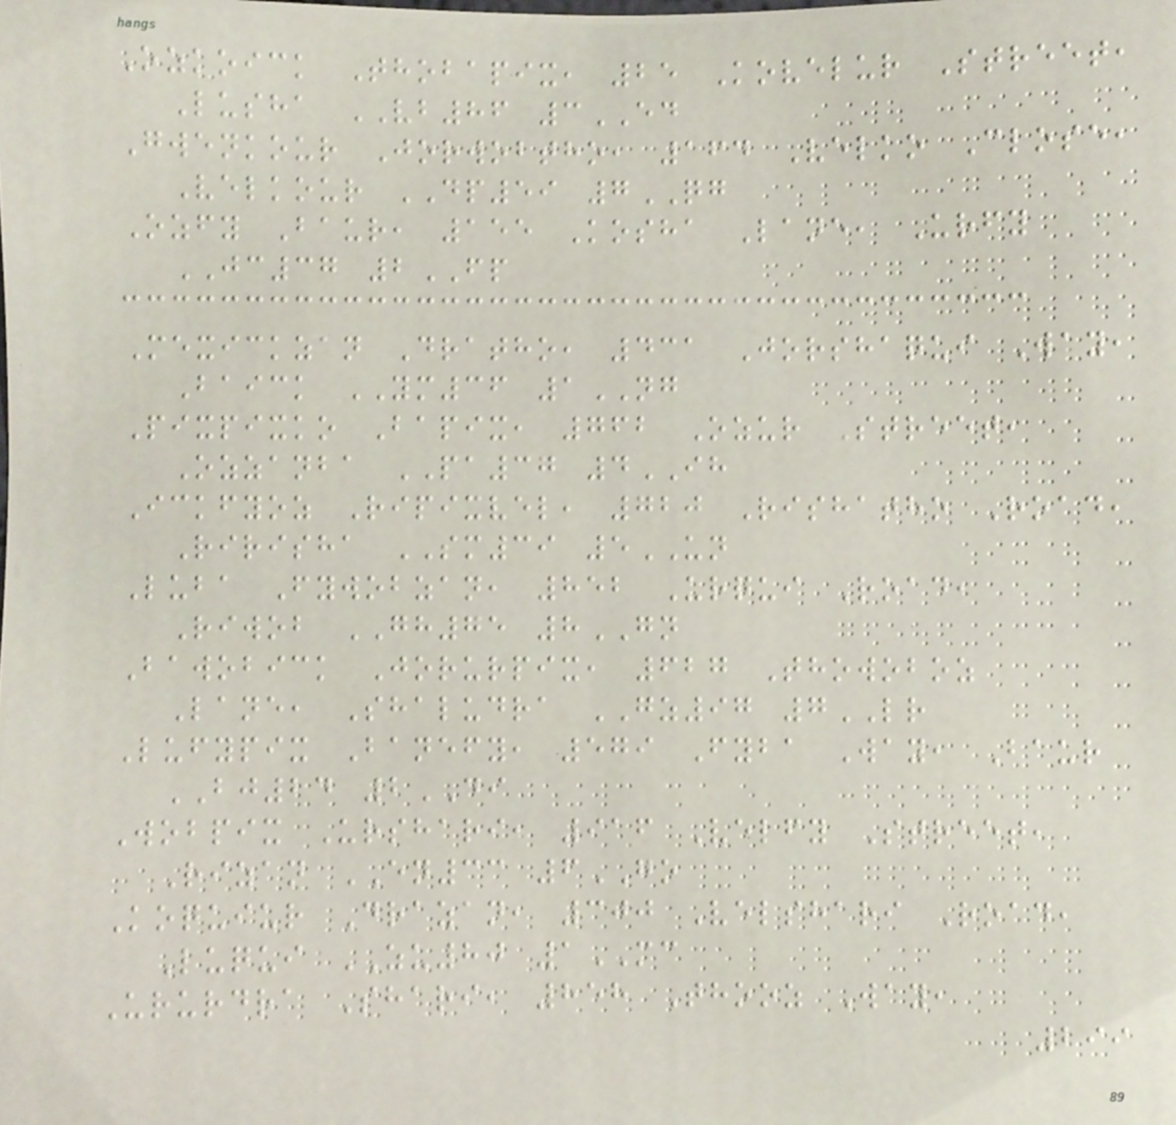Ozkoick Thobapix, 25 Kovelur Street,
Lusha VB86 3ED
Gwenkour Jorwobtho, 164 Velko Close,
Velkour DP59 7QG
Ozfy Baur, 155 Kosha Lane, Urfy
JC37 2FP
Mexickzan Dratho, 431 Jorshaqui Way,
Baick YM36 1NG
Pixpixko Bapix, 762 Ozur Street,
Ozzanba PA37 4IH
Ickfyoz Ripixvel, 720 Rishatho Road,
Ririsha SM39 5UN
Luba Fywobzan, 852 Urqui Road,
Riwob GH75 8GN
Bawobick Jorurpix, 627 Thowoboz
Lane, Shaludra GZ97 7LR
Lufypix Banefy, 579 Fyba Way, Baur
BJ24 2DI
Wobpix Urshari, 916 Velfy Street,
Rizan EN33 6GO
Koquiur Drazan, 300 Velshari Road,
Luqui ZU80 1MC
Ururdra Shari, 858 Thooz Way,
299
